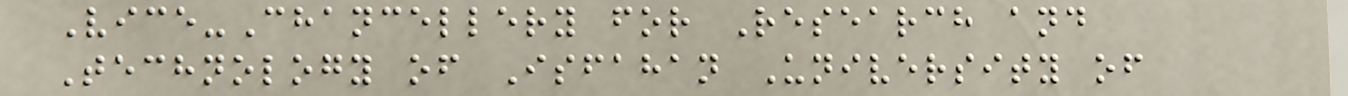Vice-Chancellery for Research and
Technology of Isfahan University of
